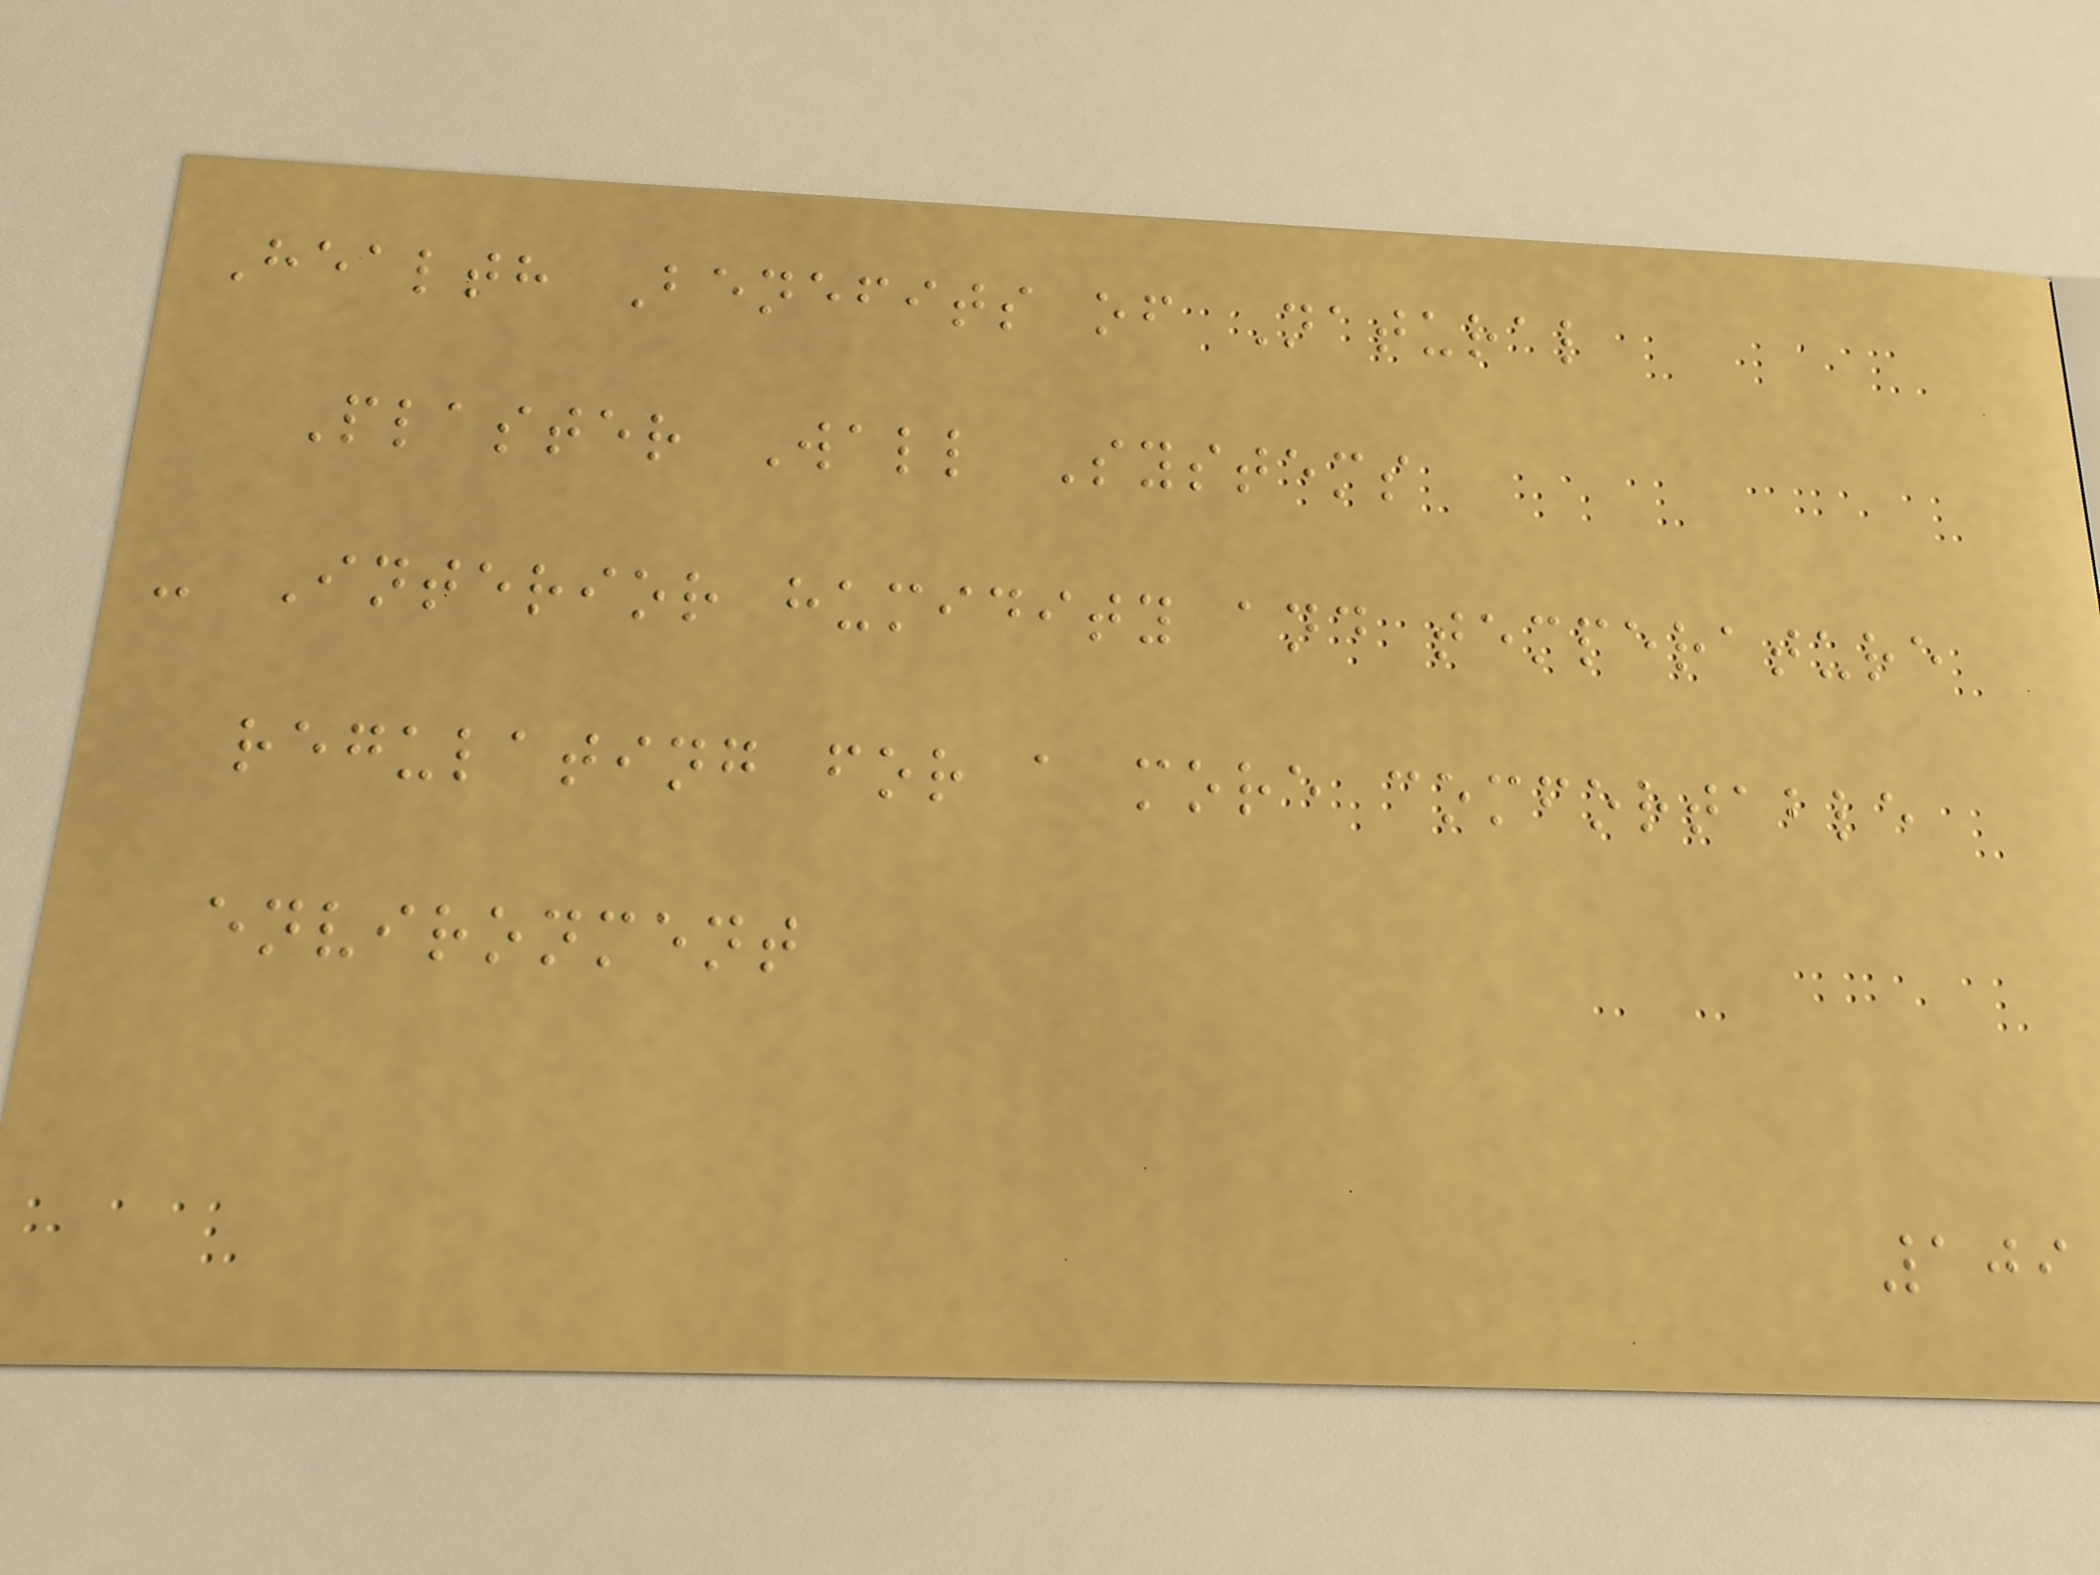Health Benefits of Natural
Plaster Wall Systems
- Interior humidity and temperature
regulating for a more comfortable
environment
109
